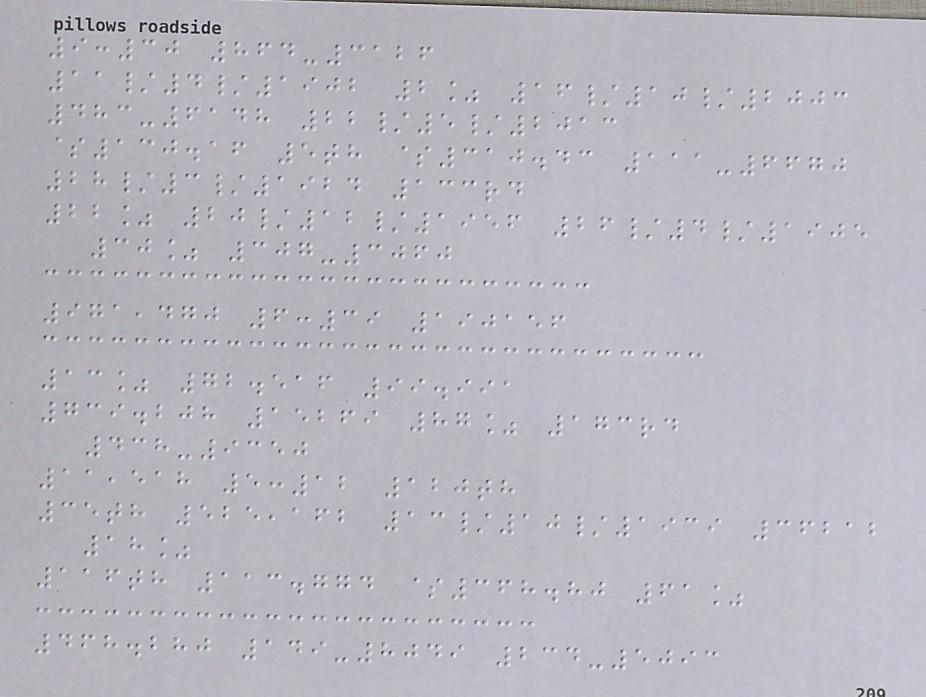9:30 864-3126
11/4/1902 2% 16/10/2003
483-6148 22/5/2013
$130.16 5th $310.43 111-6670
28/3/1924 133rd
22% 20/12/1956 26/4/1905
30% 307-3060
971,470 6:39 190156
13% 72.516 99.991
739.208 15269 87% 173rd
438-9350
11,518 5:12 120th
35th 525,162 13/10/1939 36212
18%
116th 113.774 $368.80 61%
468.280 149-8049 234-5093
